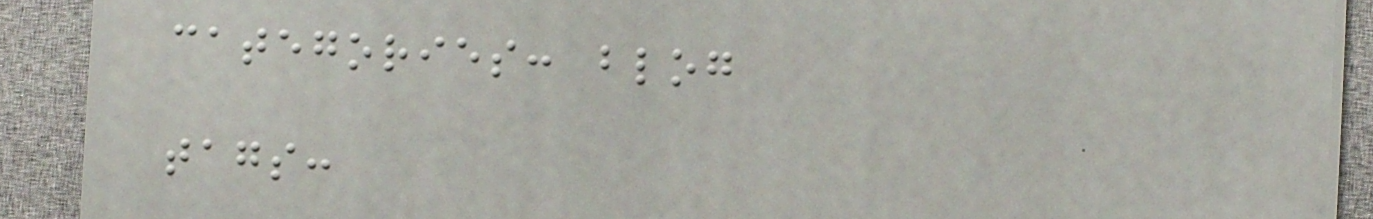categories: blog
tags:
